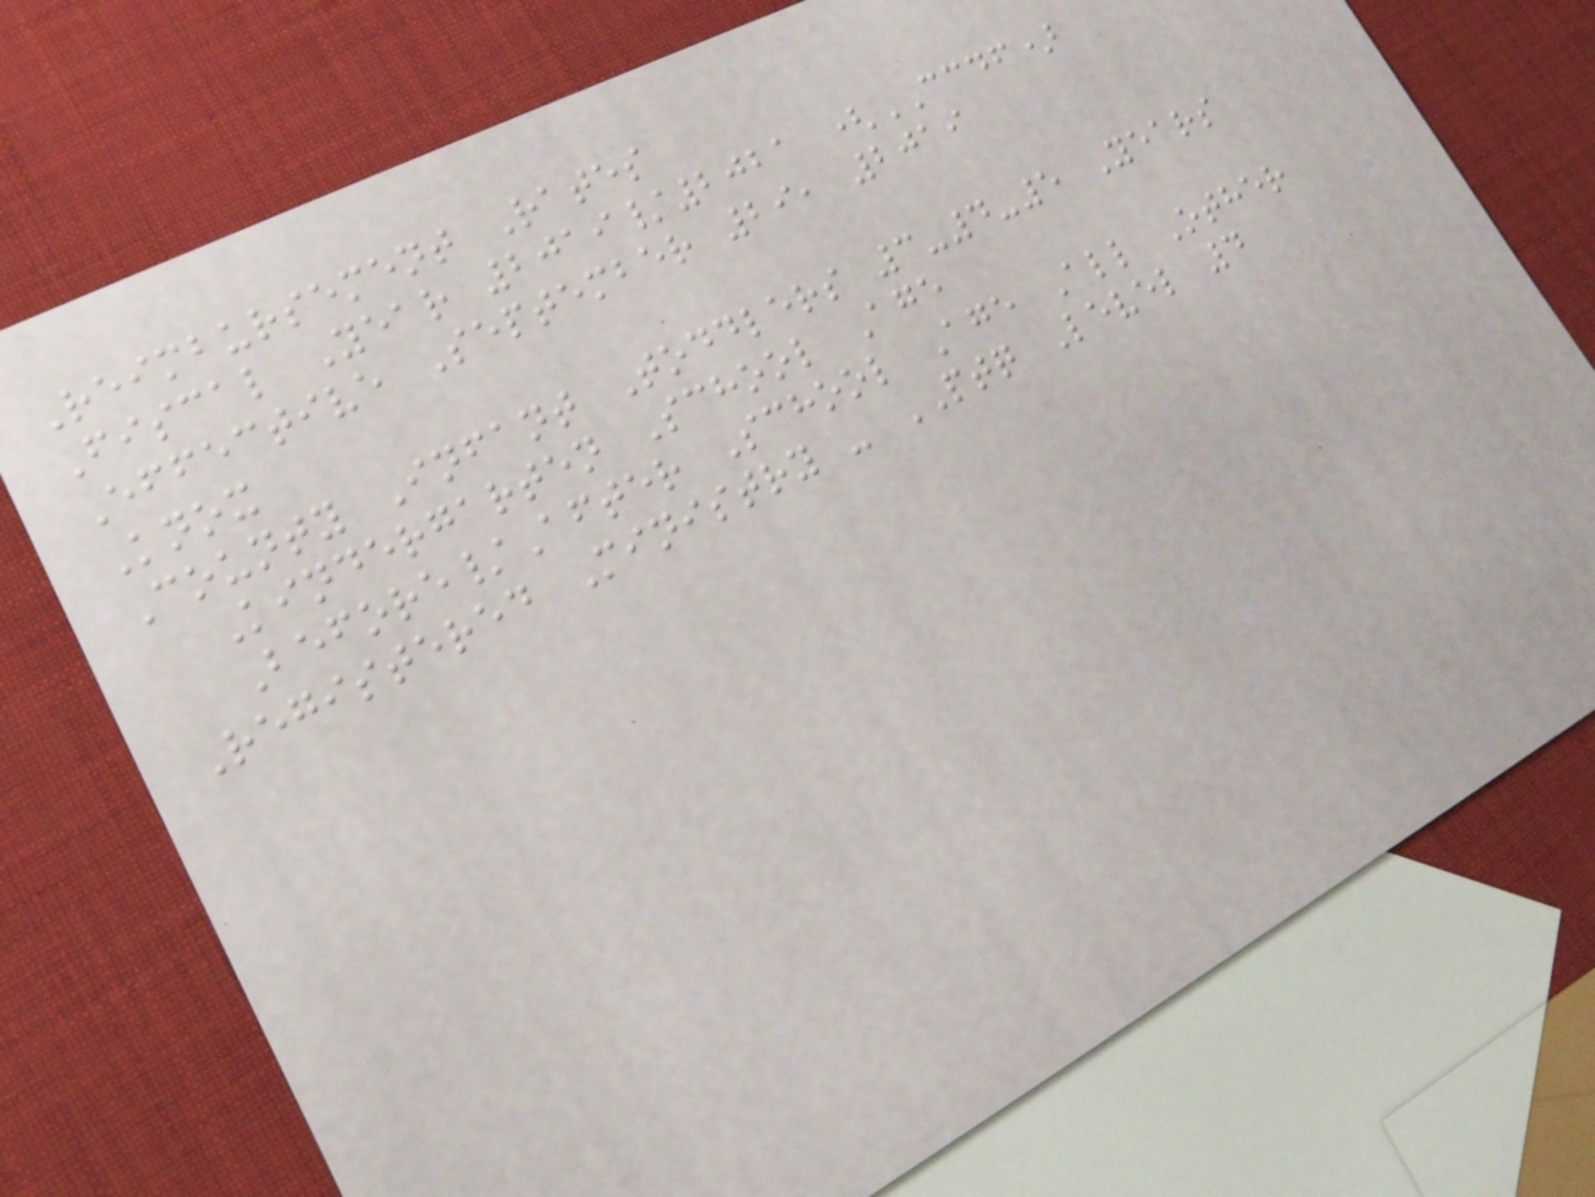Reimbursement Rates
Fiscal Year 2019/2021 (CCDF)
Effective September 29, 2019
Knox
County Infant Toddlers 3-4-5 Years
Kindergarten School Age
Before/After School Age All Other
Registered Ministry - PTQ Level 4
